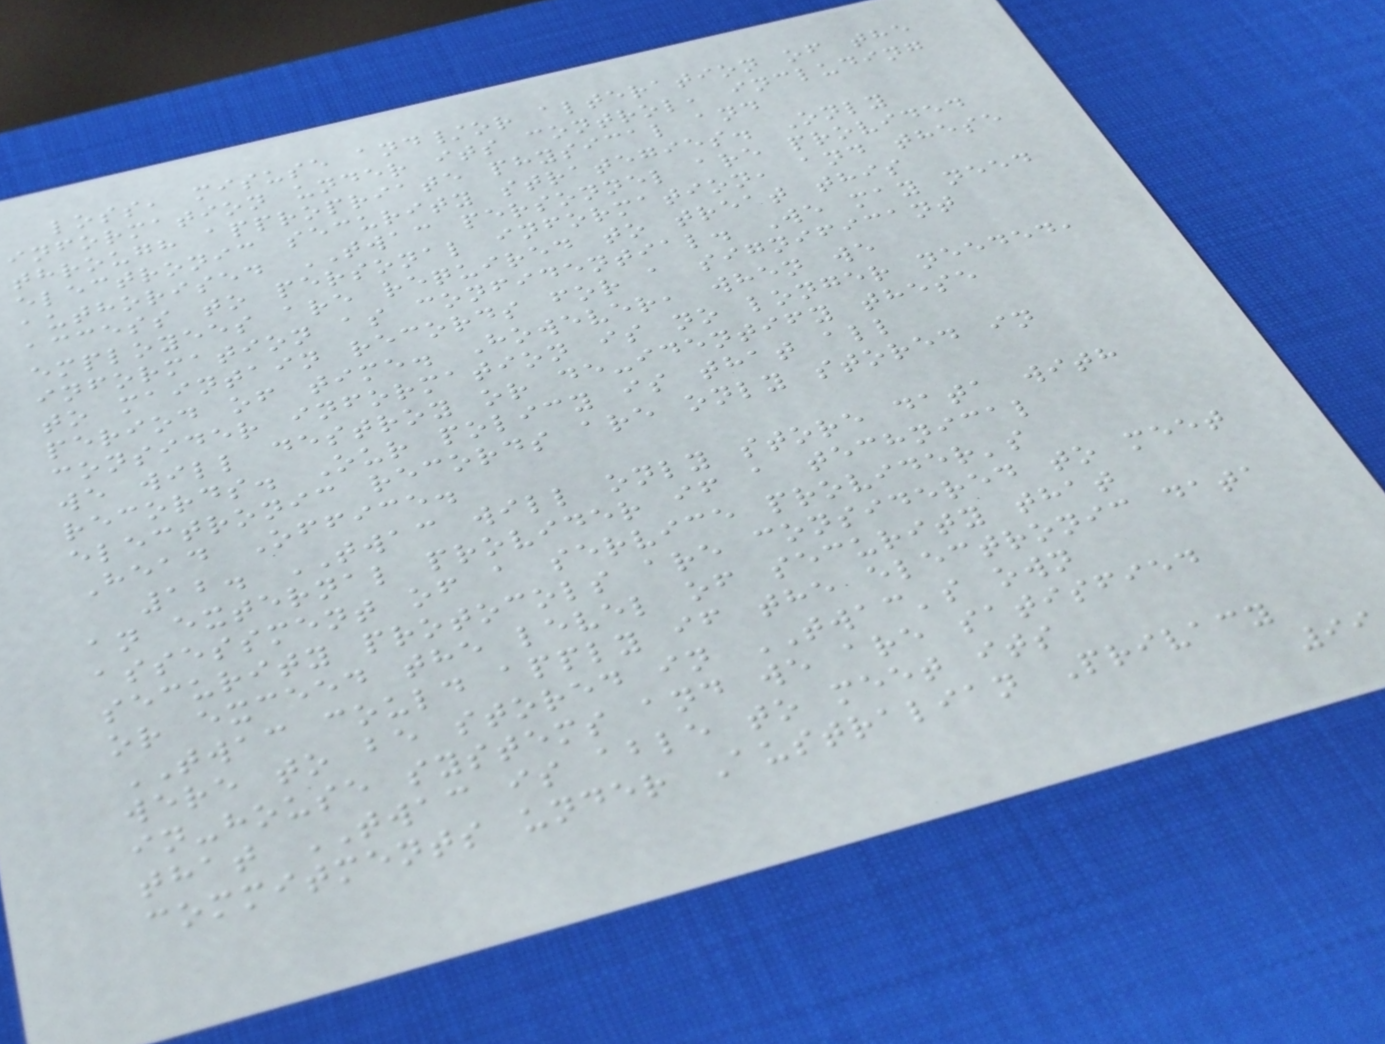loss, misuse and/or alteration of the
information under its control, including
through appropriate physical and
electronic security strategies. Only
authorised TWAC personnel are provided
access to personal information, and these
employees are required to treat this
information as confidential. We may need
to maintain records for a significant
period of time. However, when we
consider information is no longer needed,
we will destroy or de-identify these
records. Our policy is that all
electronic records are only stored in
Head Office.
12. TWAC will only store data with
an external provider if a technical
assessment of a service provider's
security protocols are considered to meet
or exceed the level of security that
TWAC could apply if the electronic data
were to be stored in TWAC's own
in-house systems and we are satisfied
that TWAC is able to meet its
commitments under Australian Privacy
99
